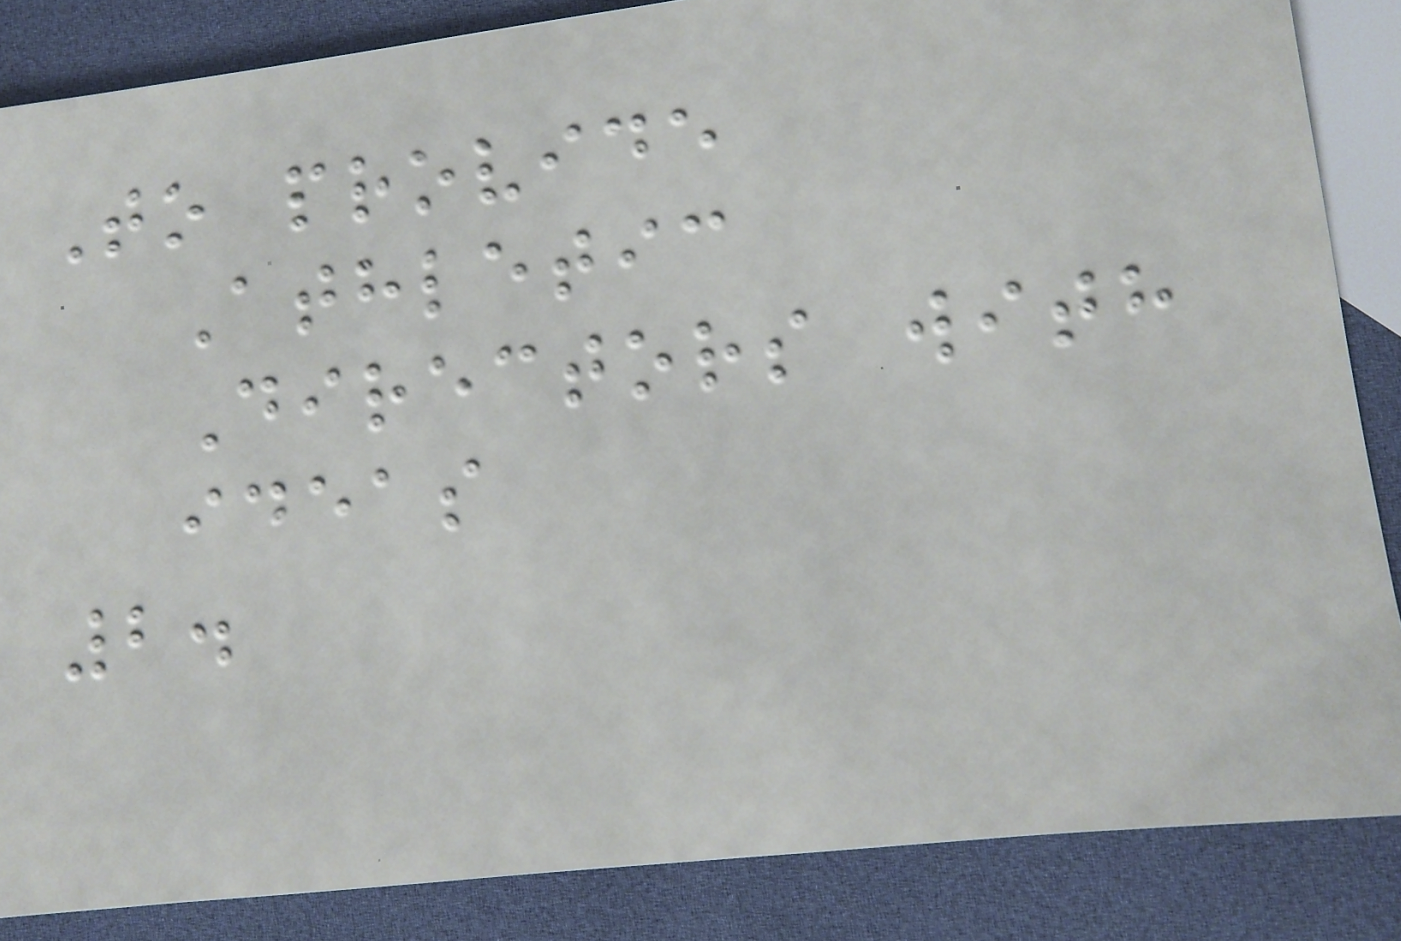To provide
Athletic
Directors with
ideas
2.
